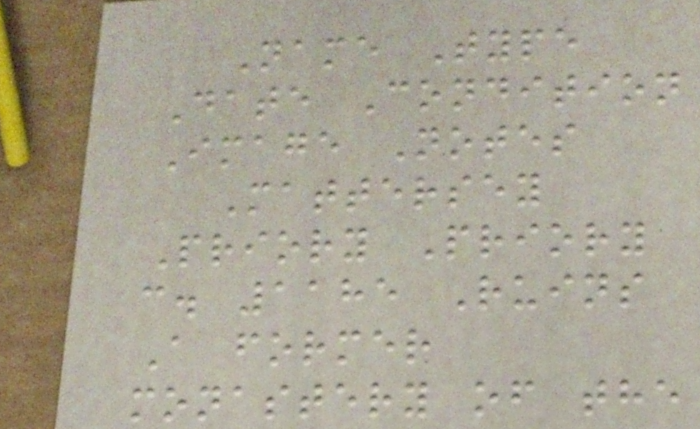Name Type
Date Condition
Image Notes
Mattersey
Priory Priory
c. 1185 Ruins
A former
monastery of the
